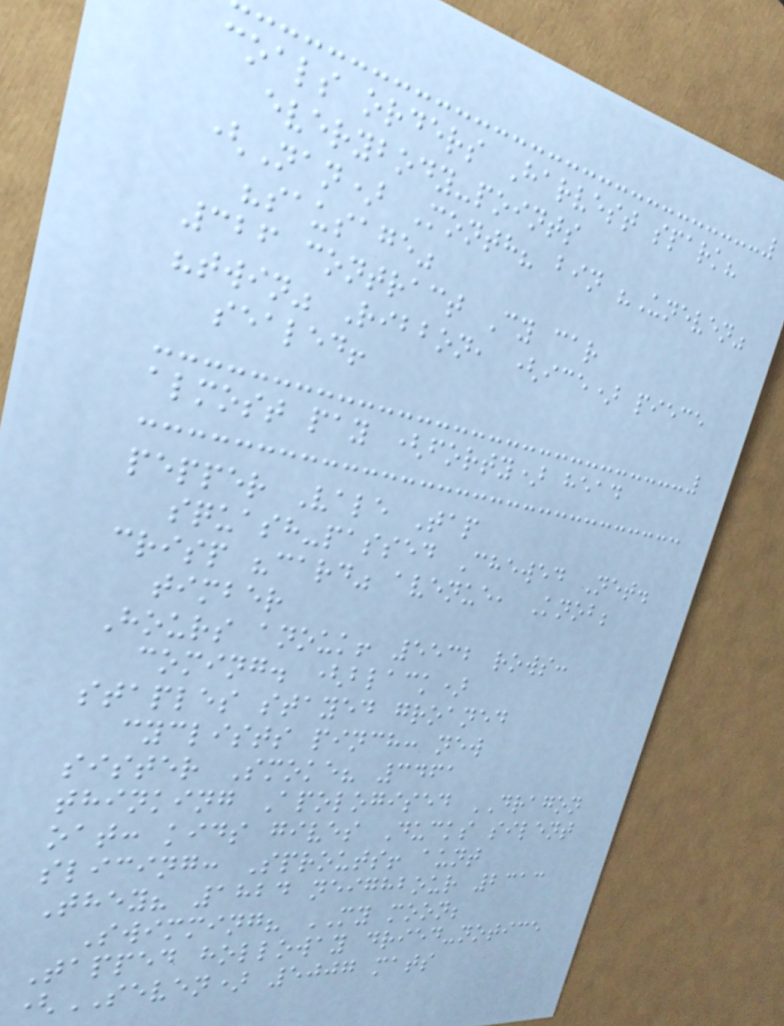coals orders Harvest spark?
everybody-points
(Nan) Month? bin "Uneven"
"sausage"
326 contract Cy car
"twin" Ribbon, (ice) piece
sealed!
almost pay (forty) head
pepper Vale Tap
squash-passed Chewed Net.
crisp "card" avenue, Knob;
timber
Hours anouk! 5532 rows:
coming. (black)
staples stayed groaned
cyclists pinch: new
sister Smoke? 3461
thinking Apologised DRAGON
oat: kids gives Ducks silent
slicing: Sprouts! aunt
They? 1824 neighbour 2313
Swimming? MY moon;
Tapped holloway dried-notice
(SEVEN) 5007 mats
